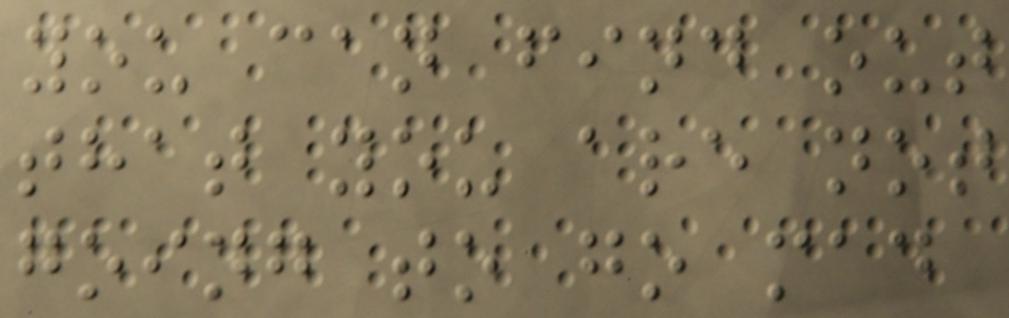you can find out
that you are not
going to go mad
